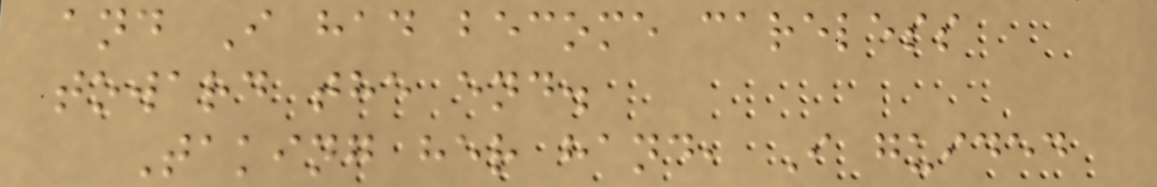and I had become careless
toward the end.
Taking her hand, I guided
